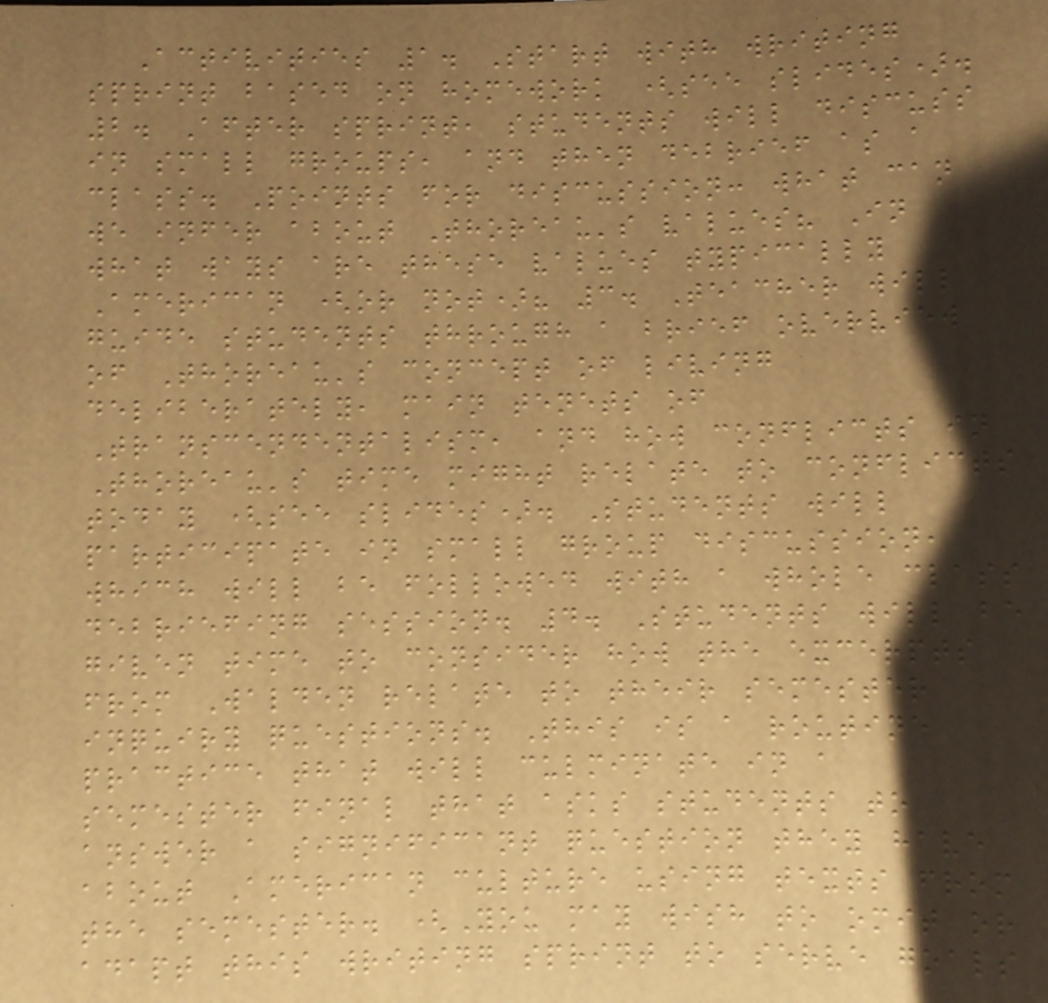Activities 1. Start with writing
sprint based on homework (see slides).
2. After sprint, students will discuss
in small groups, and then debrief as a
class. Points for discussion: what can
we infer about Thoreau's values? In
what ways are these values typically
American (or not)? 3. Teacher will
guide students through a brief overview
of Thoreau's concept of living
deliberately, main tenets of
Transcendentalism, and how conflicts in
Thoreau's time might relate to conflicts
today (see slides). Students will
participate in small group discussion,
which will be followed with a whole class
debriefing session. 4. Students will be
given time to consider how the excerpts
from Walden relate to their semester
inquiry questions. This is a routine
practice that will culminate in a
semester final that asks students to
answer a significant question they have
about American culture using texts from
the semester. (You may wish to omit or
adapt this writing sprint to serve goals
